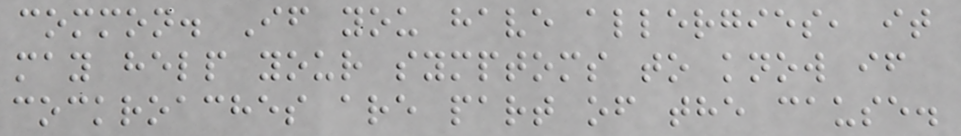common. If you have allergies, it
may help your symptoms to know if
cockroaches are part of the cause.
